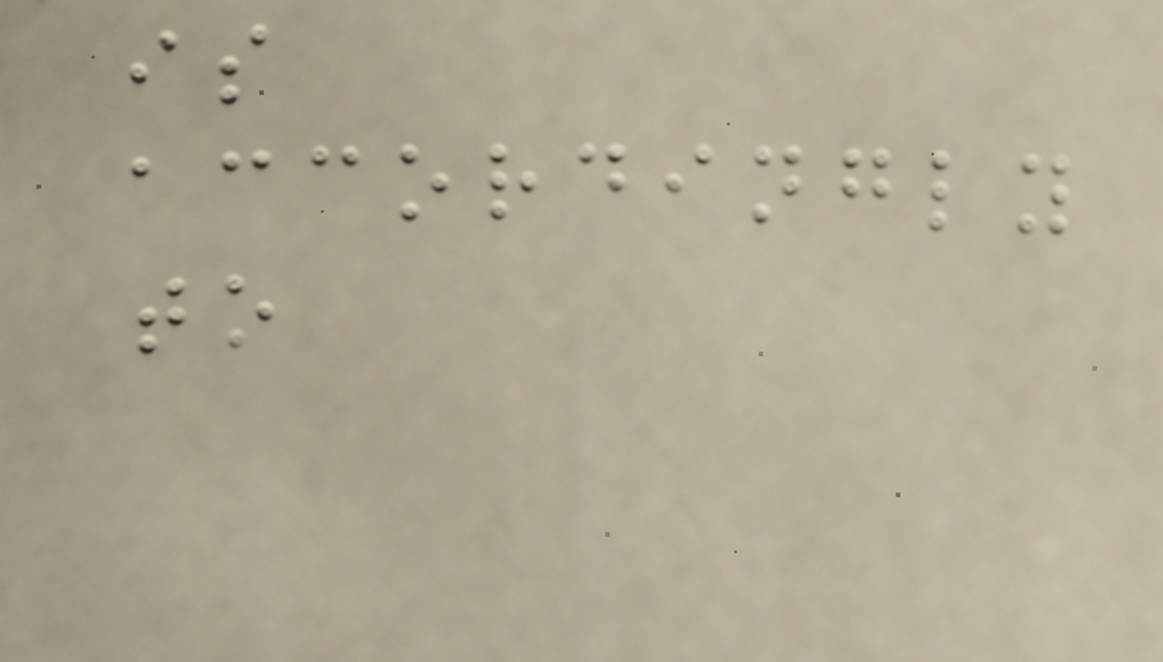is
accordingly
to
